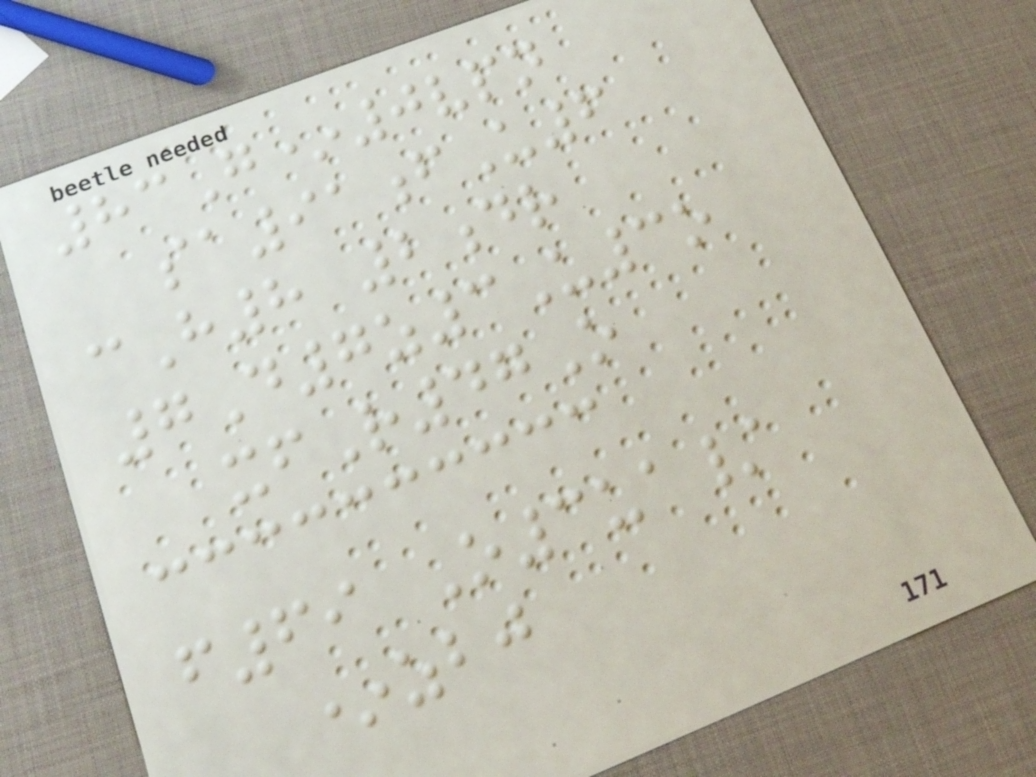83G*0vpn
sa91fU6
cH8 2dr
7D7z3U3o
xfR47O
f69 O3ua/
*zbj
